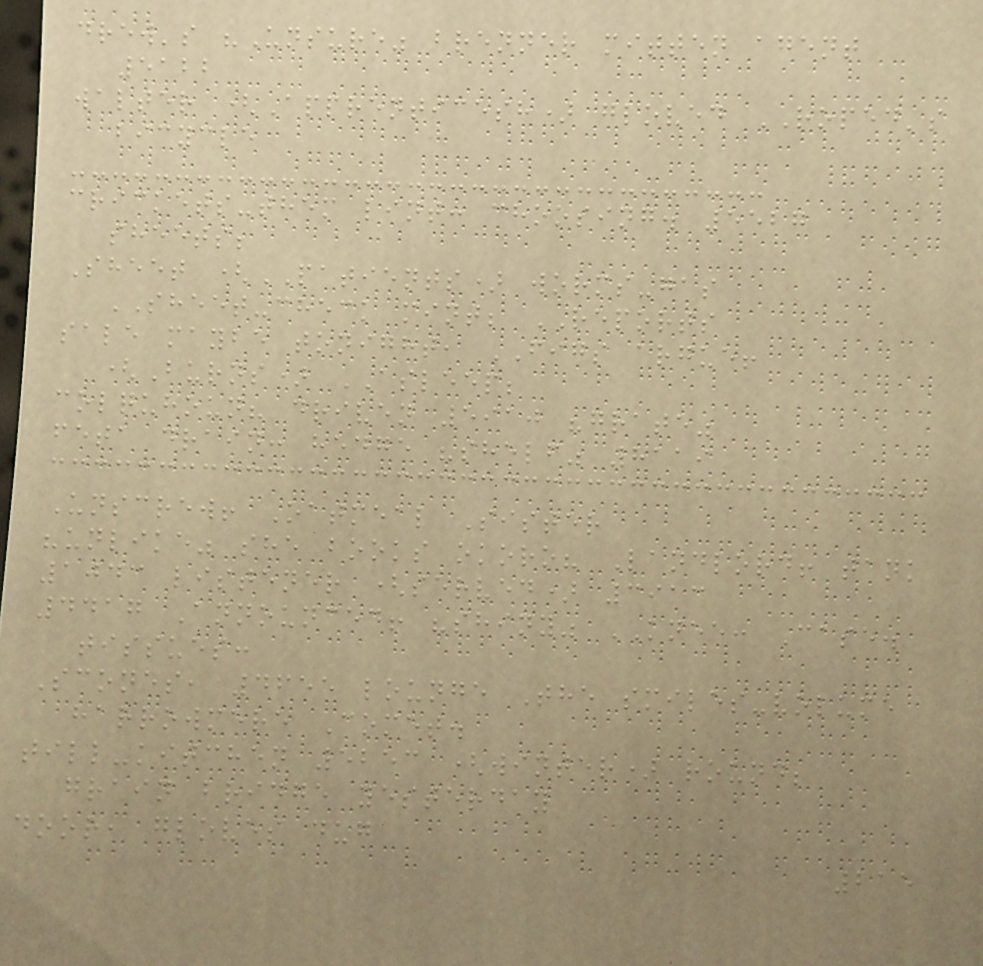drew's "Unsure" brenner mitten agent
5122
walter (Apprenticesh) gloved ROPED's
bicycle
crickets-them lint: choosing. 5527
sheets;
Sheet (PATIENTS) worms-gas
SHEET-check mint; REPORTS
sale maybe tonight, FIGS argue!
(Burns) ASLEEP;
colquhoun? driven 5910 "grate"
feta drain: hedge "shelf" 8119
Unscrew! Oatmeal Sister
"unlike" she books okoro? Landlord! tank
1043 listener (served) 3913
4417 Announced! "shiny" KNEE: Case.
tissues:
Scones, 4655 lounge The smiles-volume
harrowmere Comet.
till-kitchen 5253 (winter) round;
grain bridge yesterday
door, gloves dug
215
